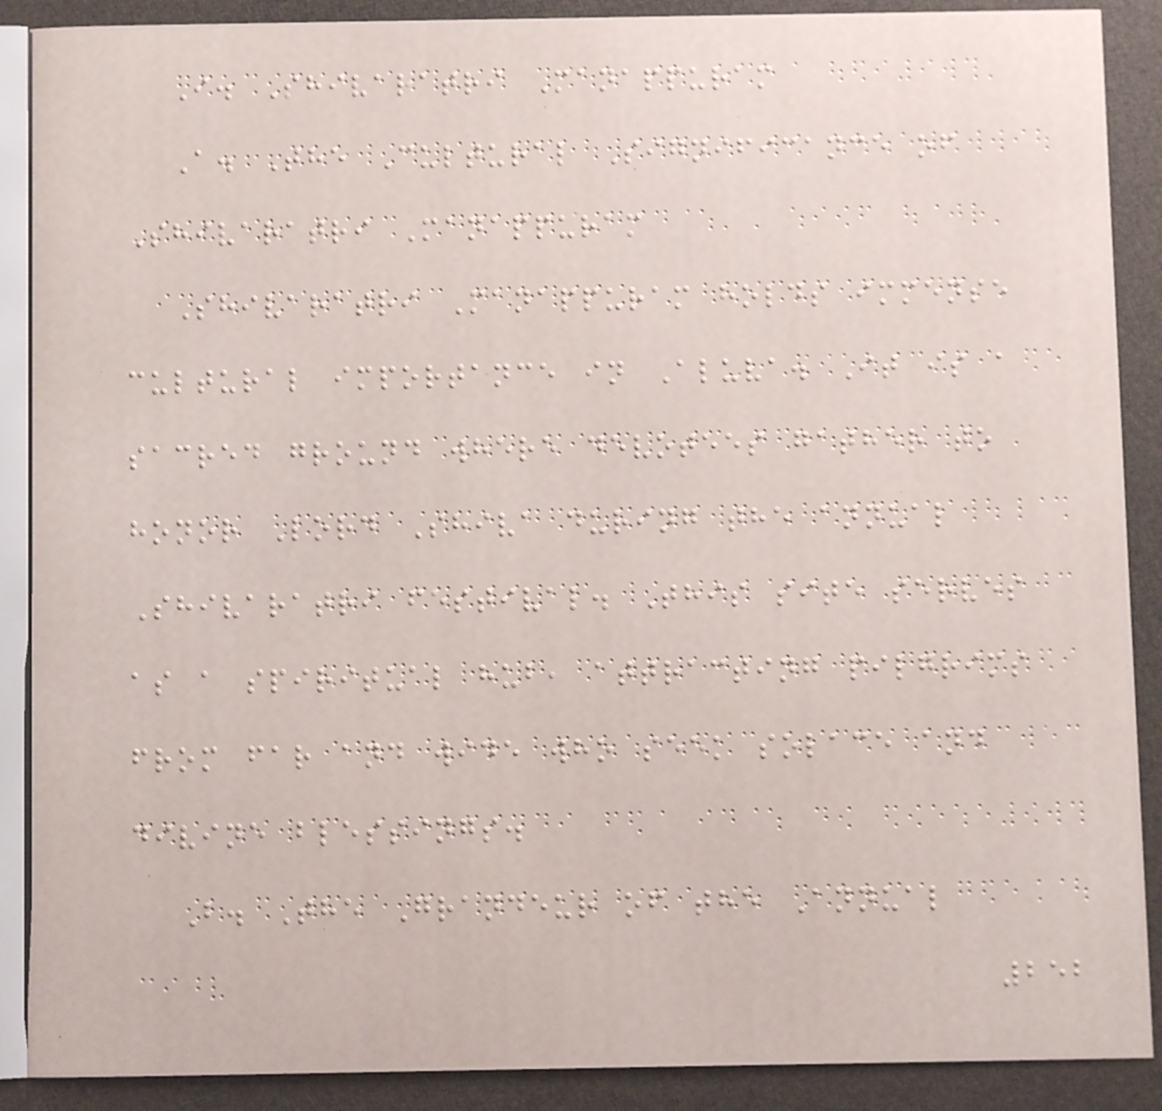I. Shivaratri Manappuram
A. The Cultural Significance of
Shivaratri Manappuram
Shivaratri Manappuram holds immense
cultural importance in Aluva. It is a
sacred ground where devotees gather to
honor Lord Shiva during the annual
Shivaratri festival. This site serves
as a spiritual hub, attracting pilgrims
from far and wide who seek solace and
divine blessings.
B. The Grandeur of the Annual
252
